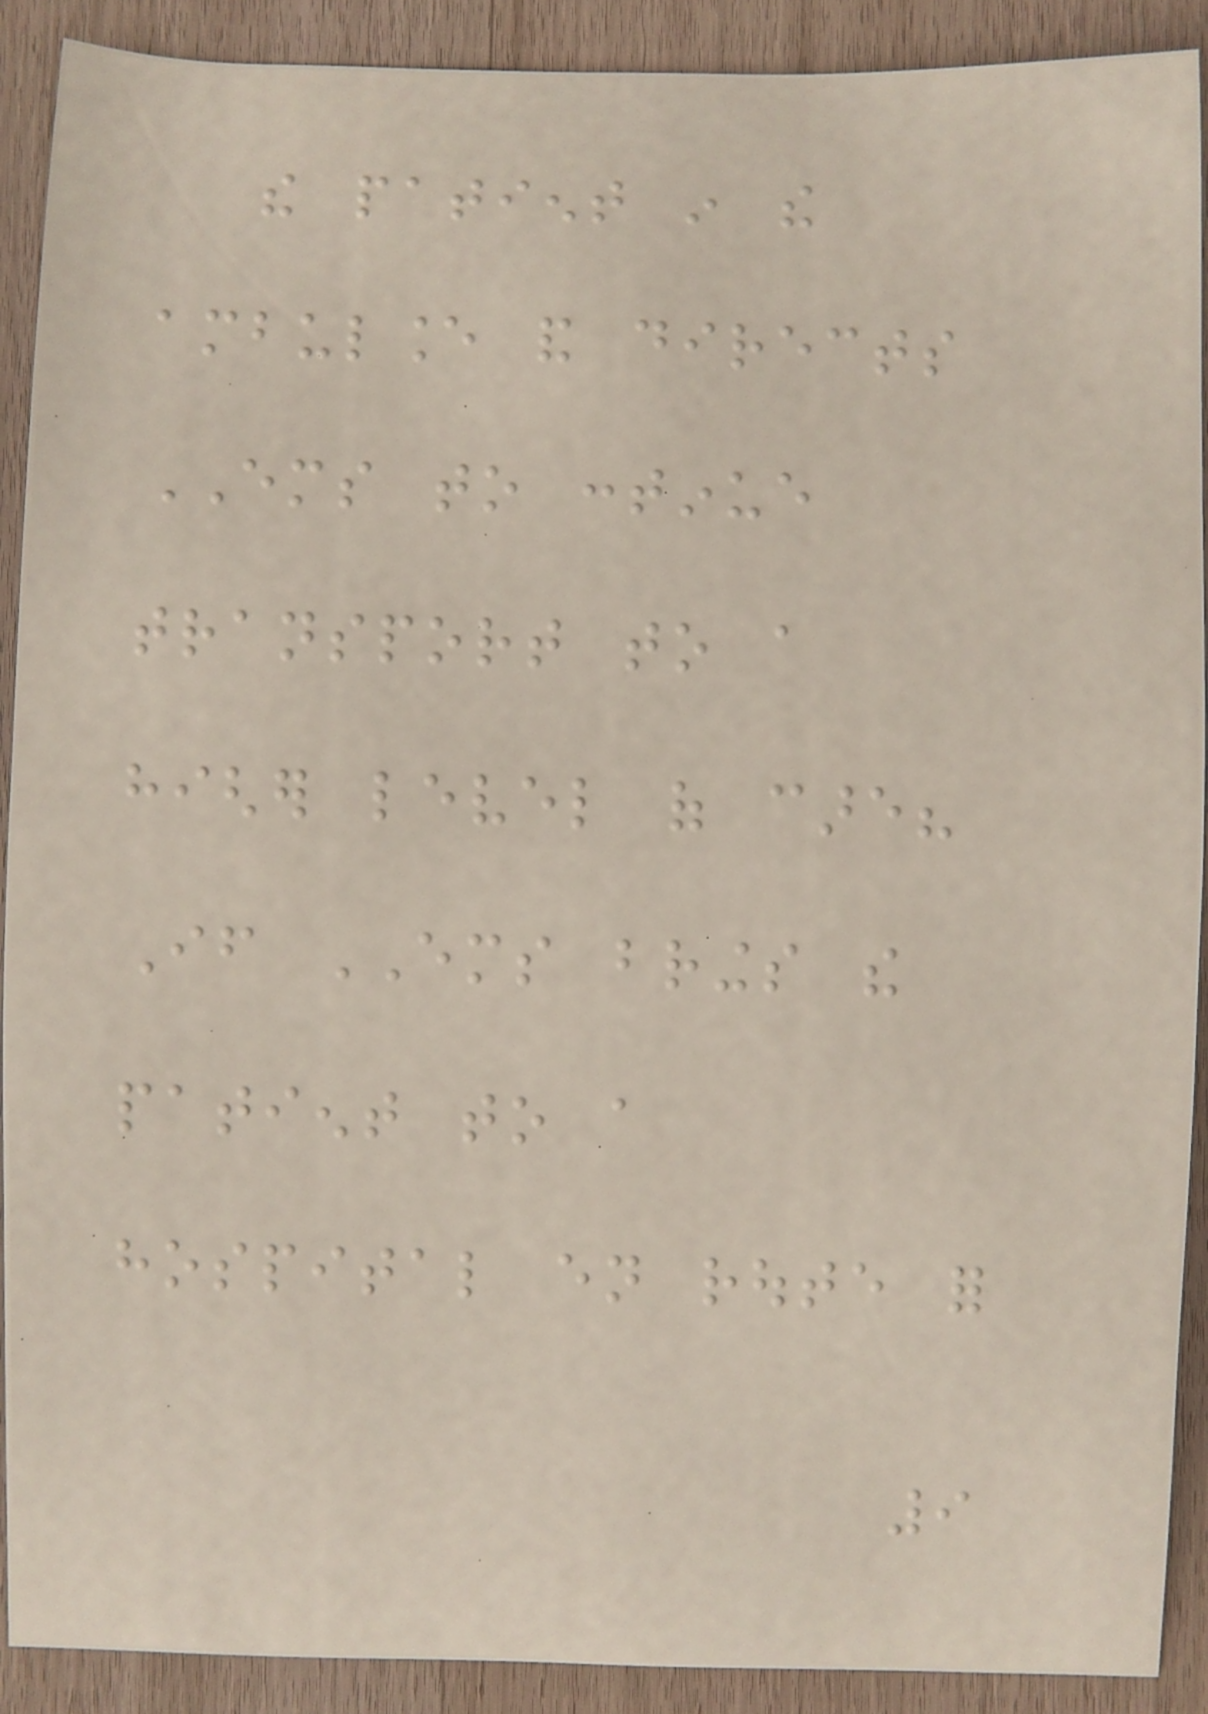the patient in the
ambulance and directs
EMS to continue
transport to a
higher level of care?
If EMS brings the
patient to a
hospital en route for
9
